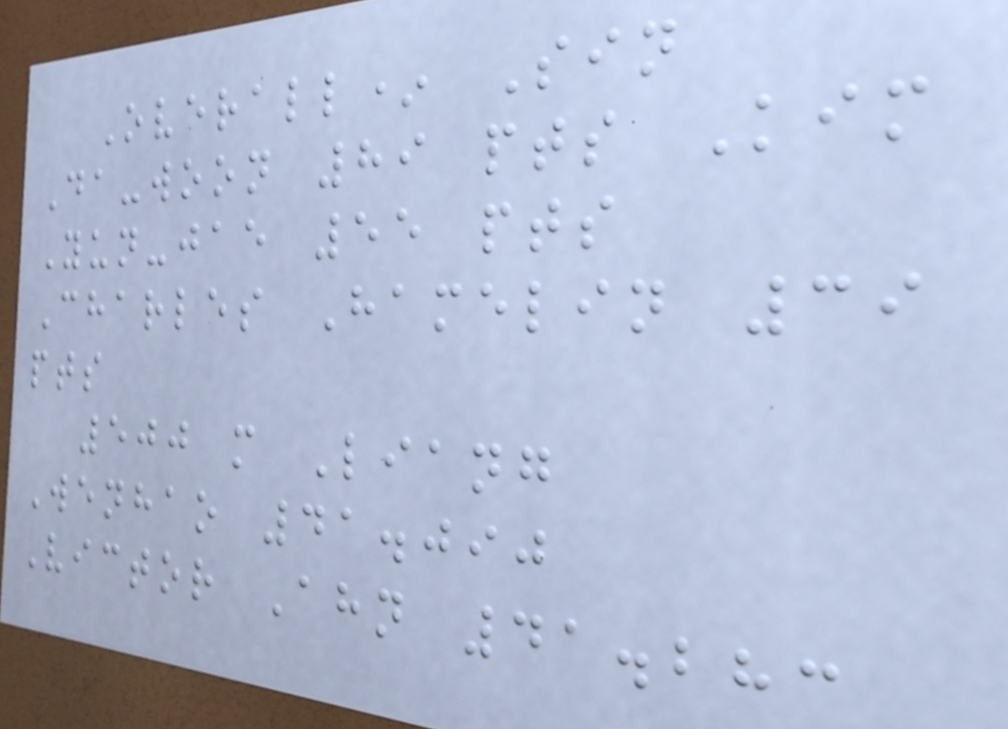Overall* Sin
Da-woon 89 pts Kim
Yun-jae 55 pts
Charles Hamelin 39
pts
500 m Liang
Wenhao 41.090
Victor Ahn 41.283
